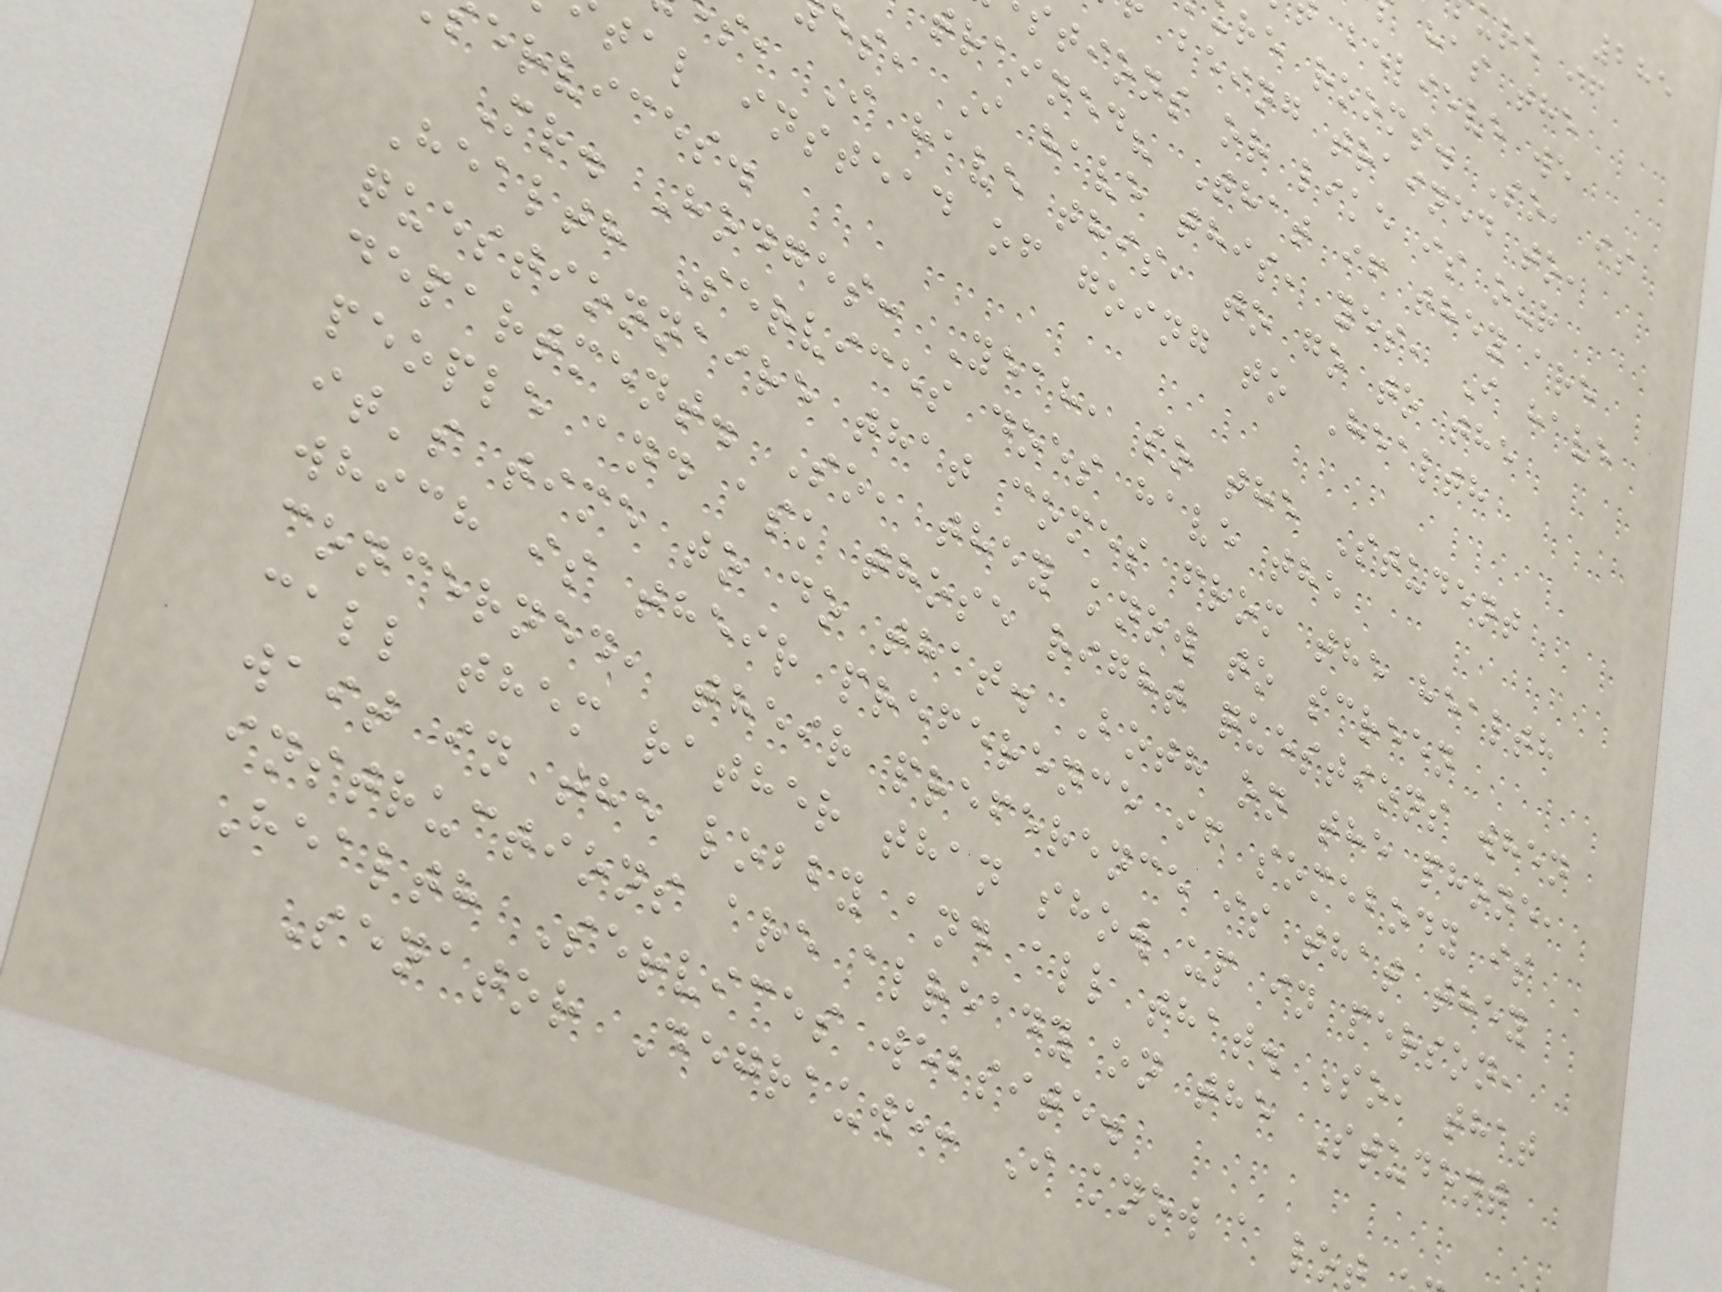285
believe we
re rooms. So, is
being trained to,
tions or like is our
trained? That if they are
es, I have this, yes, I have
s, I have this, to go to the
tal instead of going to Health
ervices.
Mr. Hodges: Yeah, so the Student
Health Services does have the
questionnaire that comes from the health
department. So, they know to screen
people and ask those right questions when
it's time to do that. Both on the phone,
which is their preference if somebody is
concerned, their preference is that they
call them rather than show up in person,
wait in the lobby and all that. So, that
instructions are already on the Student
Health Services website.
Senator Degrauwe: I know a lo
